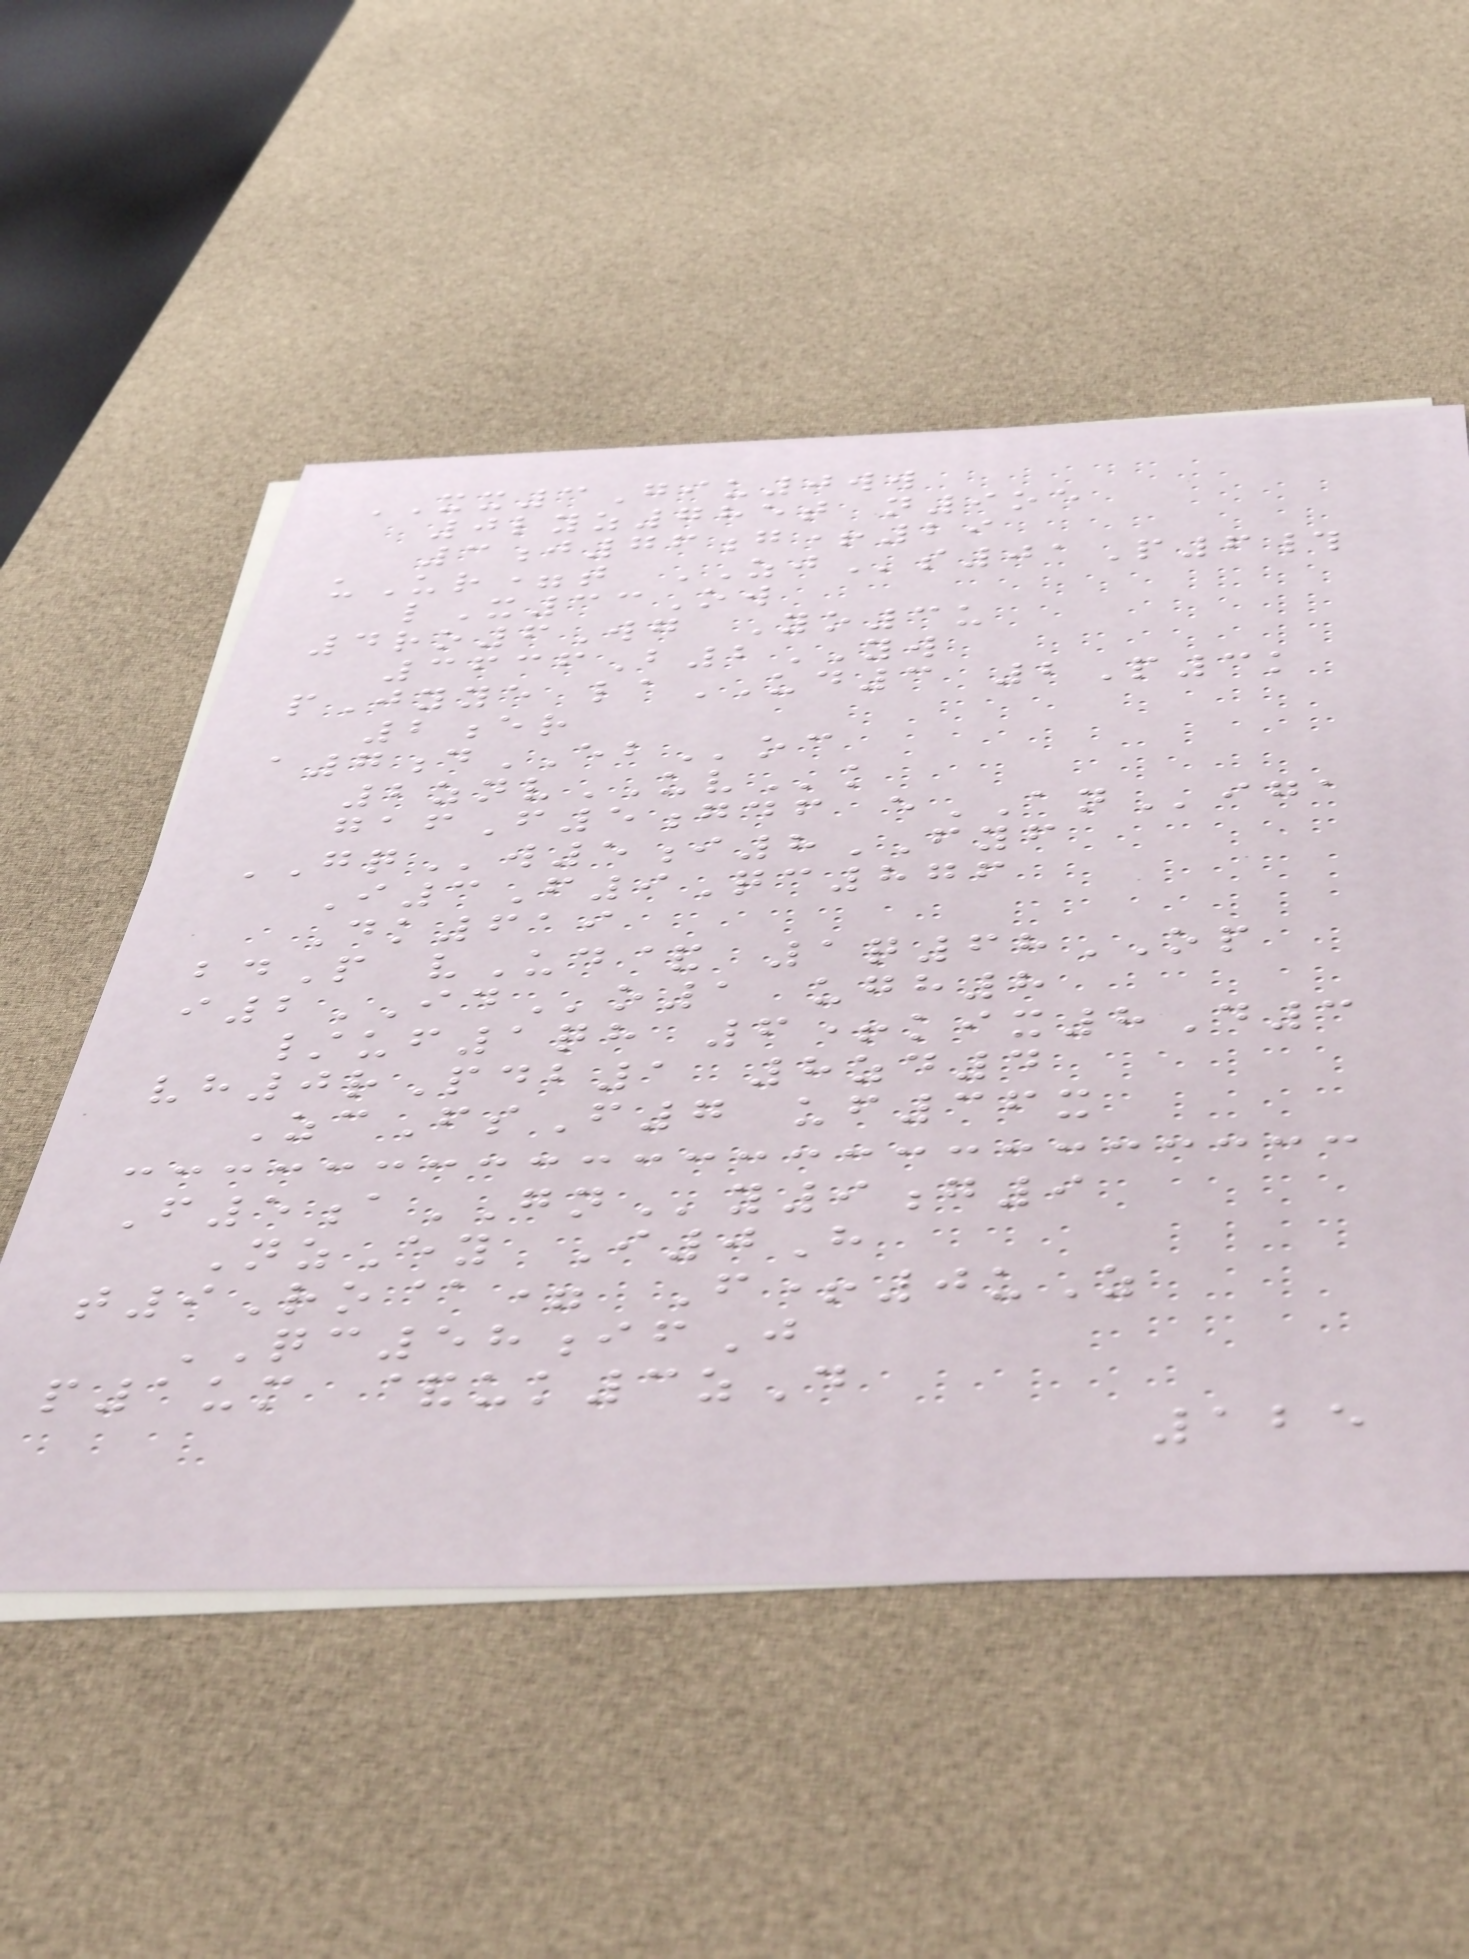XX3Giu0ww
0lyz785t n9oe
3j76g+29
uUr=t ZJs01P6#
lX33Ow
4ro6Wg Yo3u
3636B2YW
pJyye laUD3 2P3k
2er
a7dEBoc
2znvUVk
gafF5gdf eANiga
GQw5i8FYF
I3F9Qc876
Dk619
bdP vUd& 1q68OP
i2IDo1 ugh8
/uf1qh 6+kix8D3
vh0rPdb1 8zd4
ZcFsF7 uf36x
F5aGNy9g9
NzEy I0H
t9Ro@= F+0uZ
QC58ifJ
p1um &uk3zD
125
